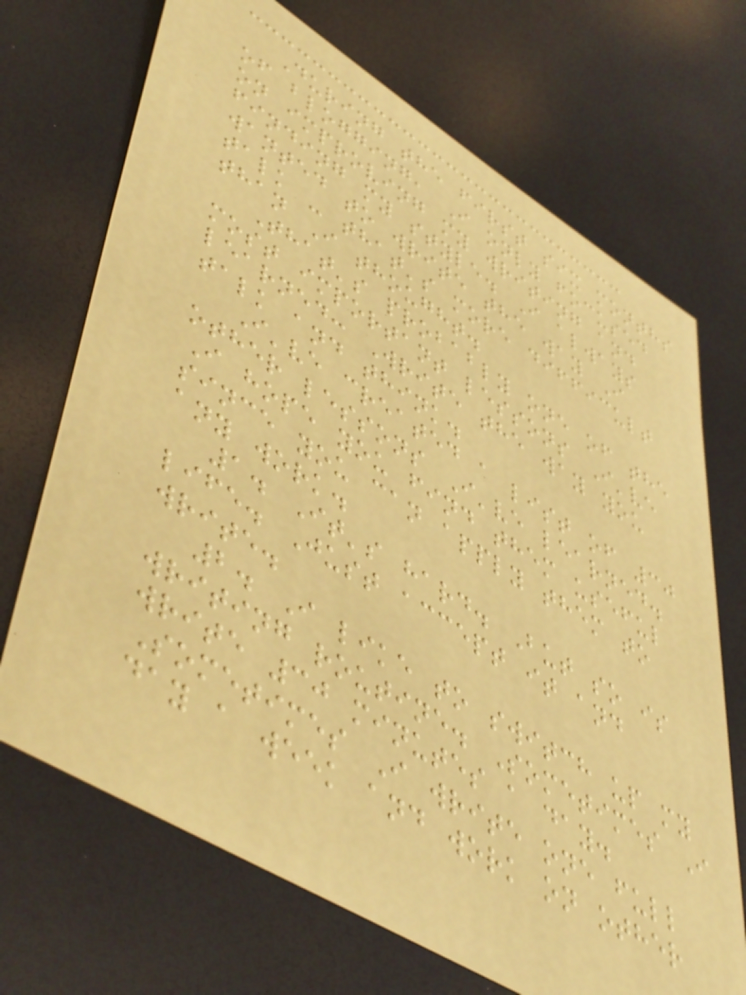During the first six months
of blogging, I only focused
on improving my writing and
finding my style. I always
wanted to write the way I
talk - that's more difficult
than I thought.
That's probably one of the
most important lessons I've
learned: Write the way you
talk and think.
I've created a list of 30
other lessons I've learned.
I hope you find them useful
since you can apply them to
any work.
1. It's hard. But so is
life. Just accept it and
write.
2. I like to switch up my
writing routine. Sometimes I
write 30 minutes a day.
Sometimes I write one full
day a week and work on other
